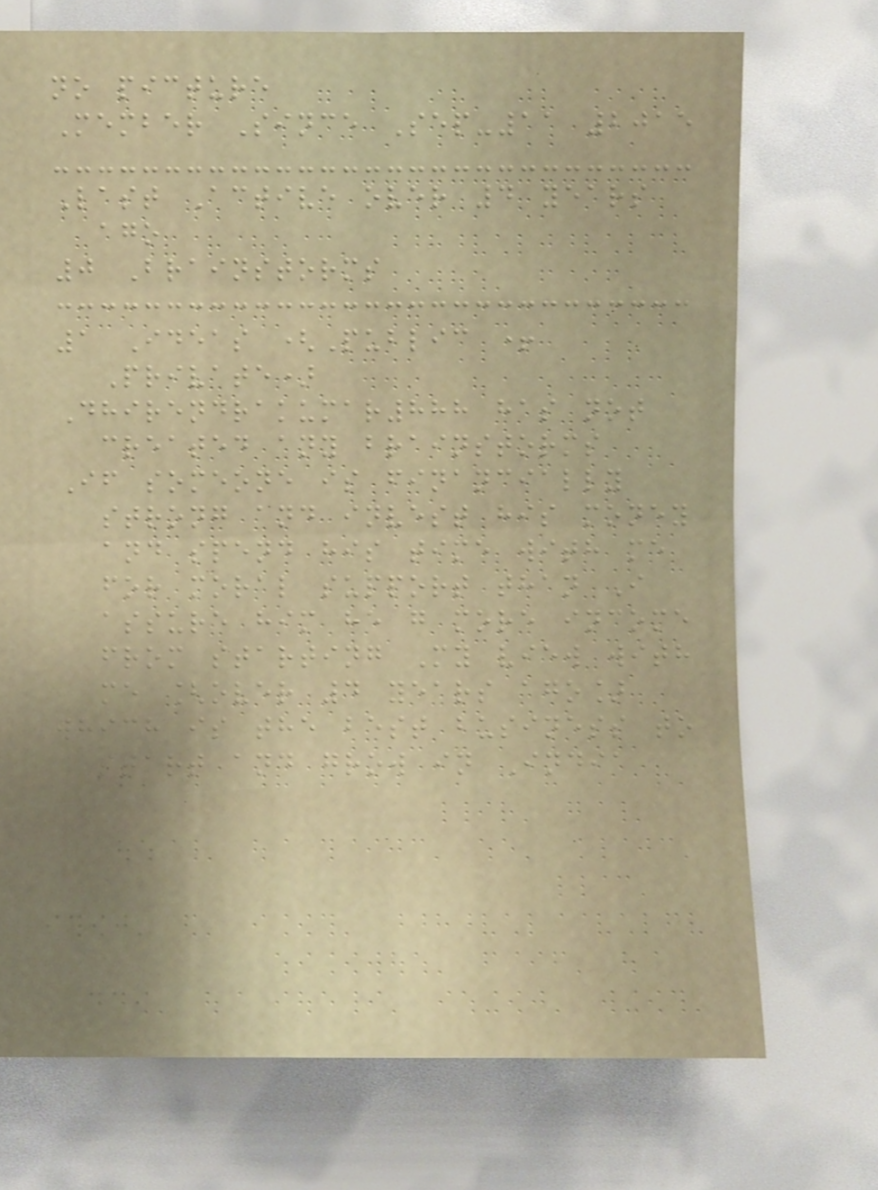no picture
Member Since Sep-11 2015
Last Active over 4 years
ago
0 Brainstorms
1 Ideas (Public +
Private)
Dhirendrakumar888 has not
created any brainstorms
If someone is financially
strong and invest his money
and spend his time with me
for moral support than I
assure him he g more income
from starting My view with
me [over 4 years ago]
which is the best business to
start and grow in India
